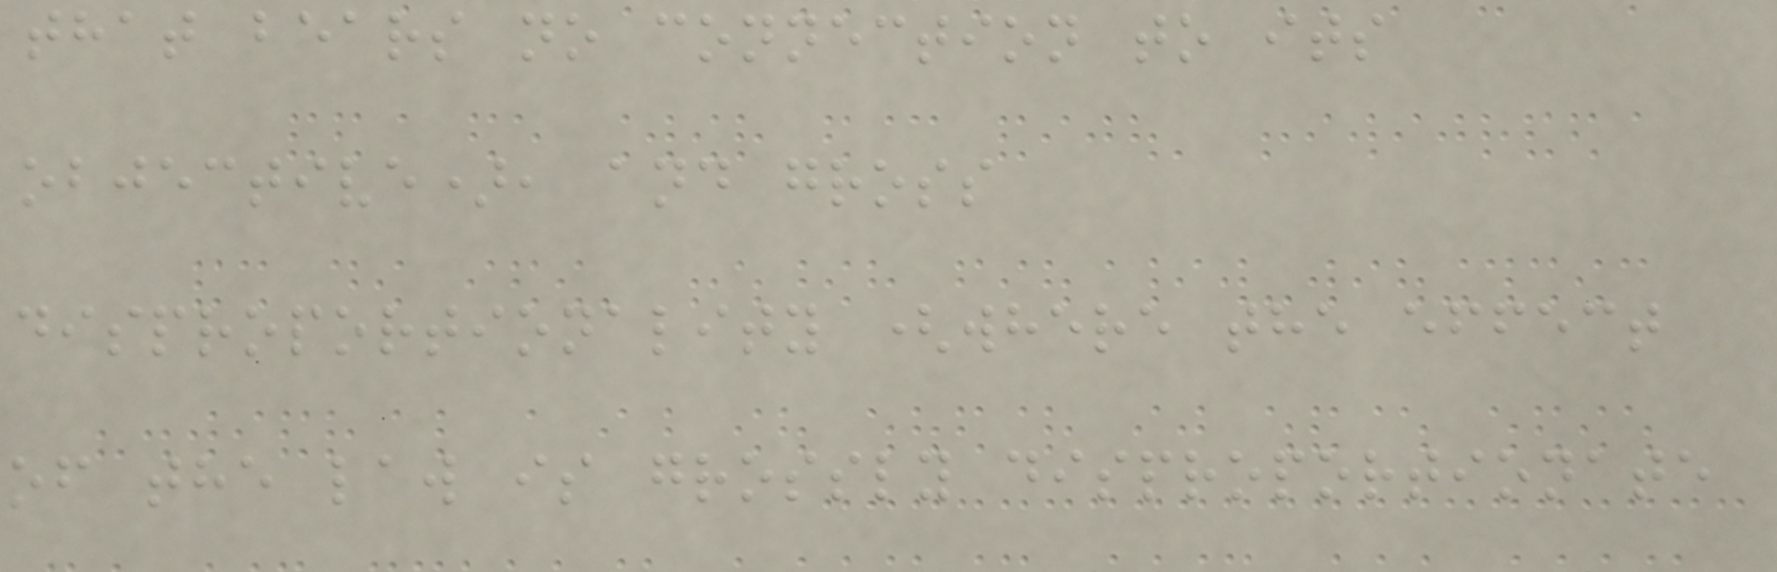that bears no connection to its
objective), and gross
disproportionality (where the effect
of the law is grossly disproportionate
